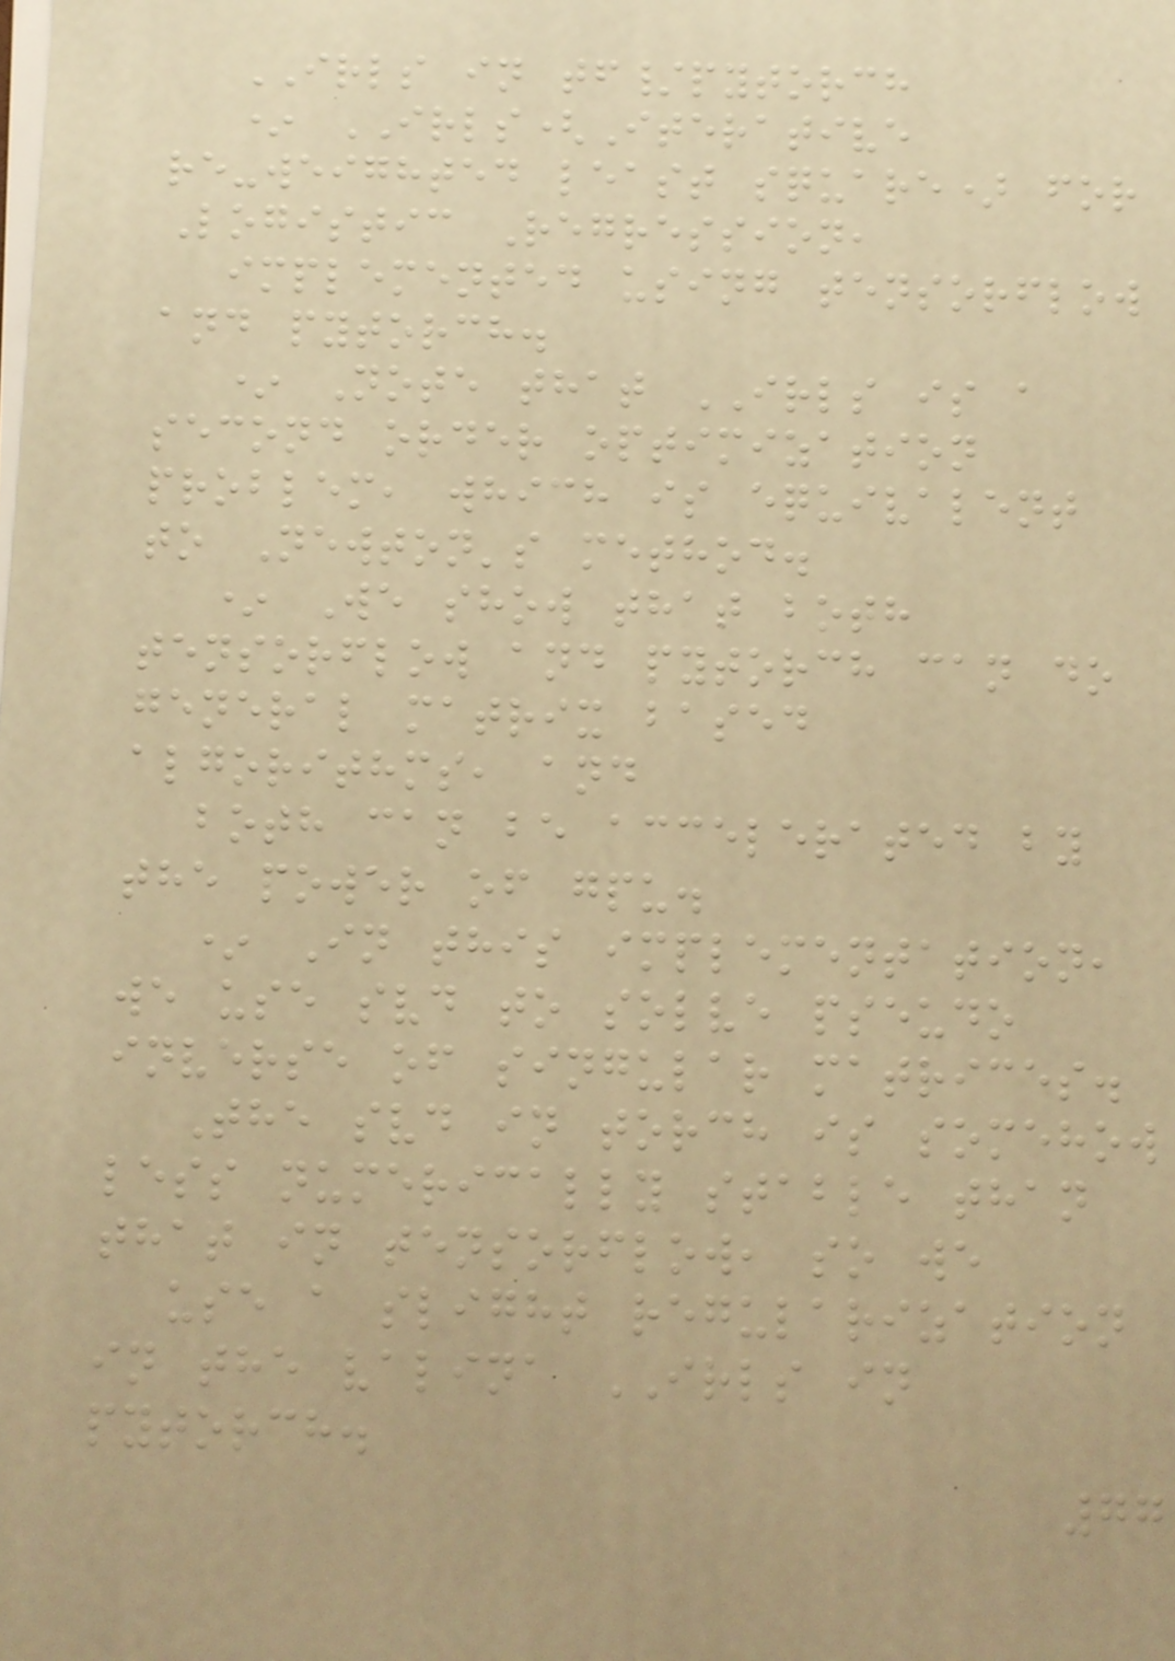IRLS in tf/pytorch
* IRLS(Iterative
re-weighted least square) for
Logistic Regression,
implemented using tensorflow
and pytorch.
* Note that IRLS is a
second order optimization
problem, which is equivalent
to Newton's method.
* We show that both
tensorflow and pytorch can do
general matrix based
algorithms, and
both can be accelerated by
the power of gpu.
* In this implementation,
we use svd to solve pseudo
inverse of singular matrices.
The svd in torch is somehow
less numerically stable than
that in tensorflow, so we
use a slight regularization
in the valina IRLS in
pytorch.
77
